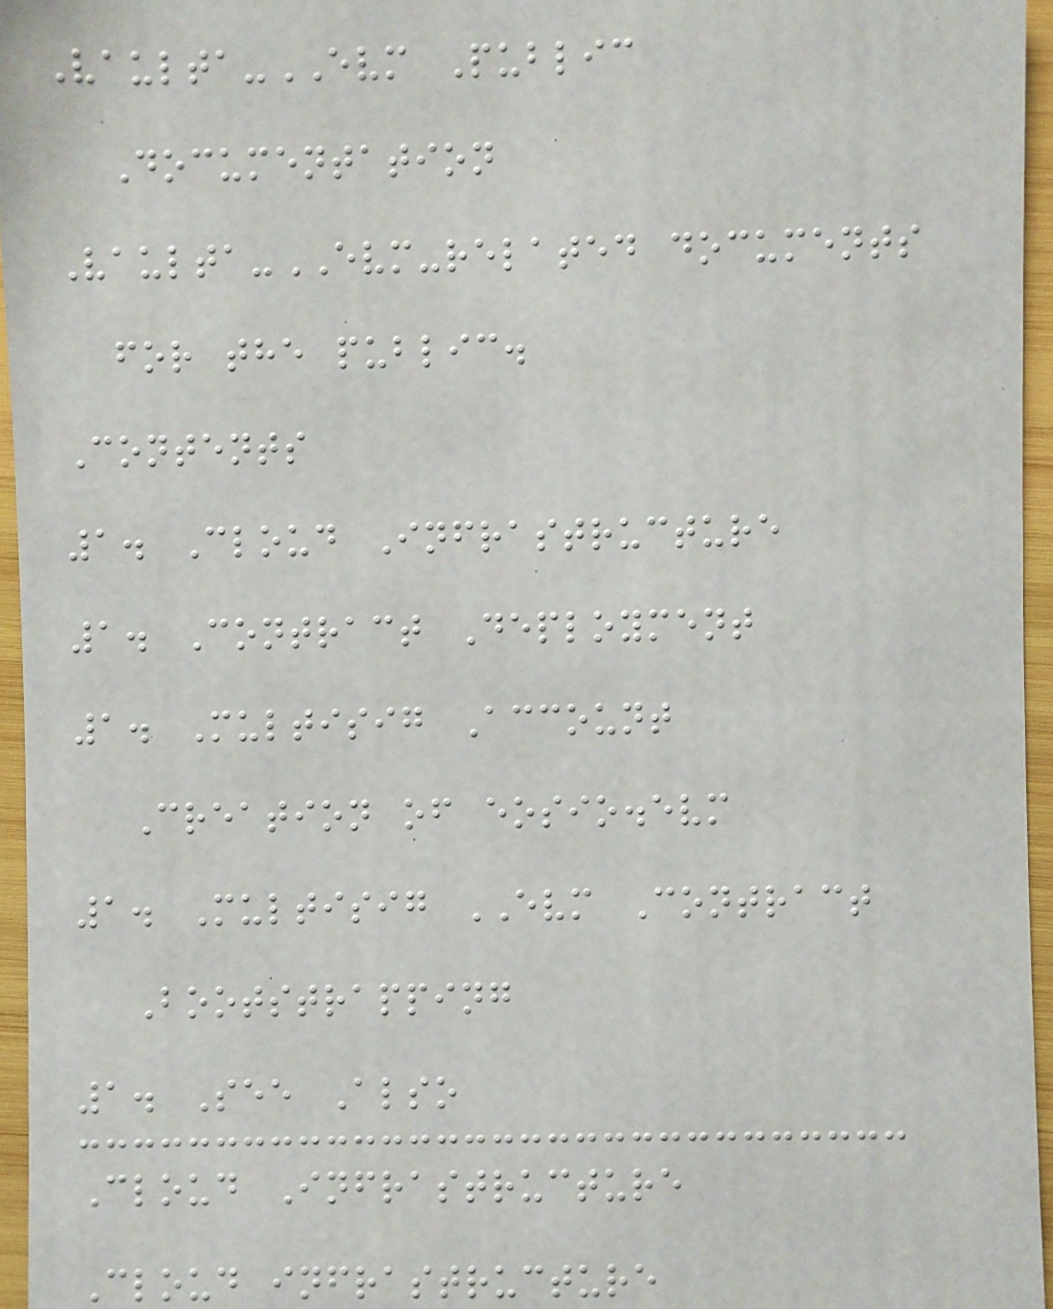Vaulta-EVM Public
Documentation
Vaulta-EVM-related documents
for the public.
Contents
1. Cloud Infrastructure
1. Contract Deployment
1. Multisig Account
Creation of eosio.evm
1. Multisig EVM Contract
Bootstrapping
1. See Also
Cloud Infrastructure
Cloud infrastructure
